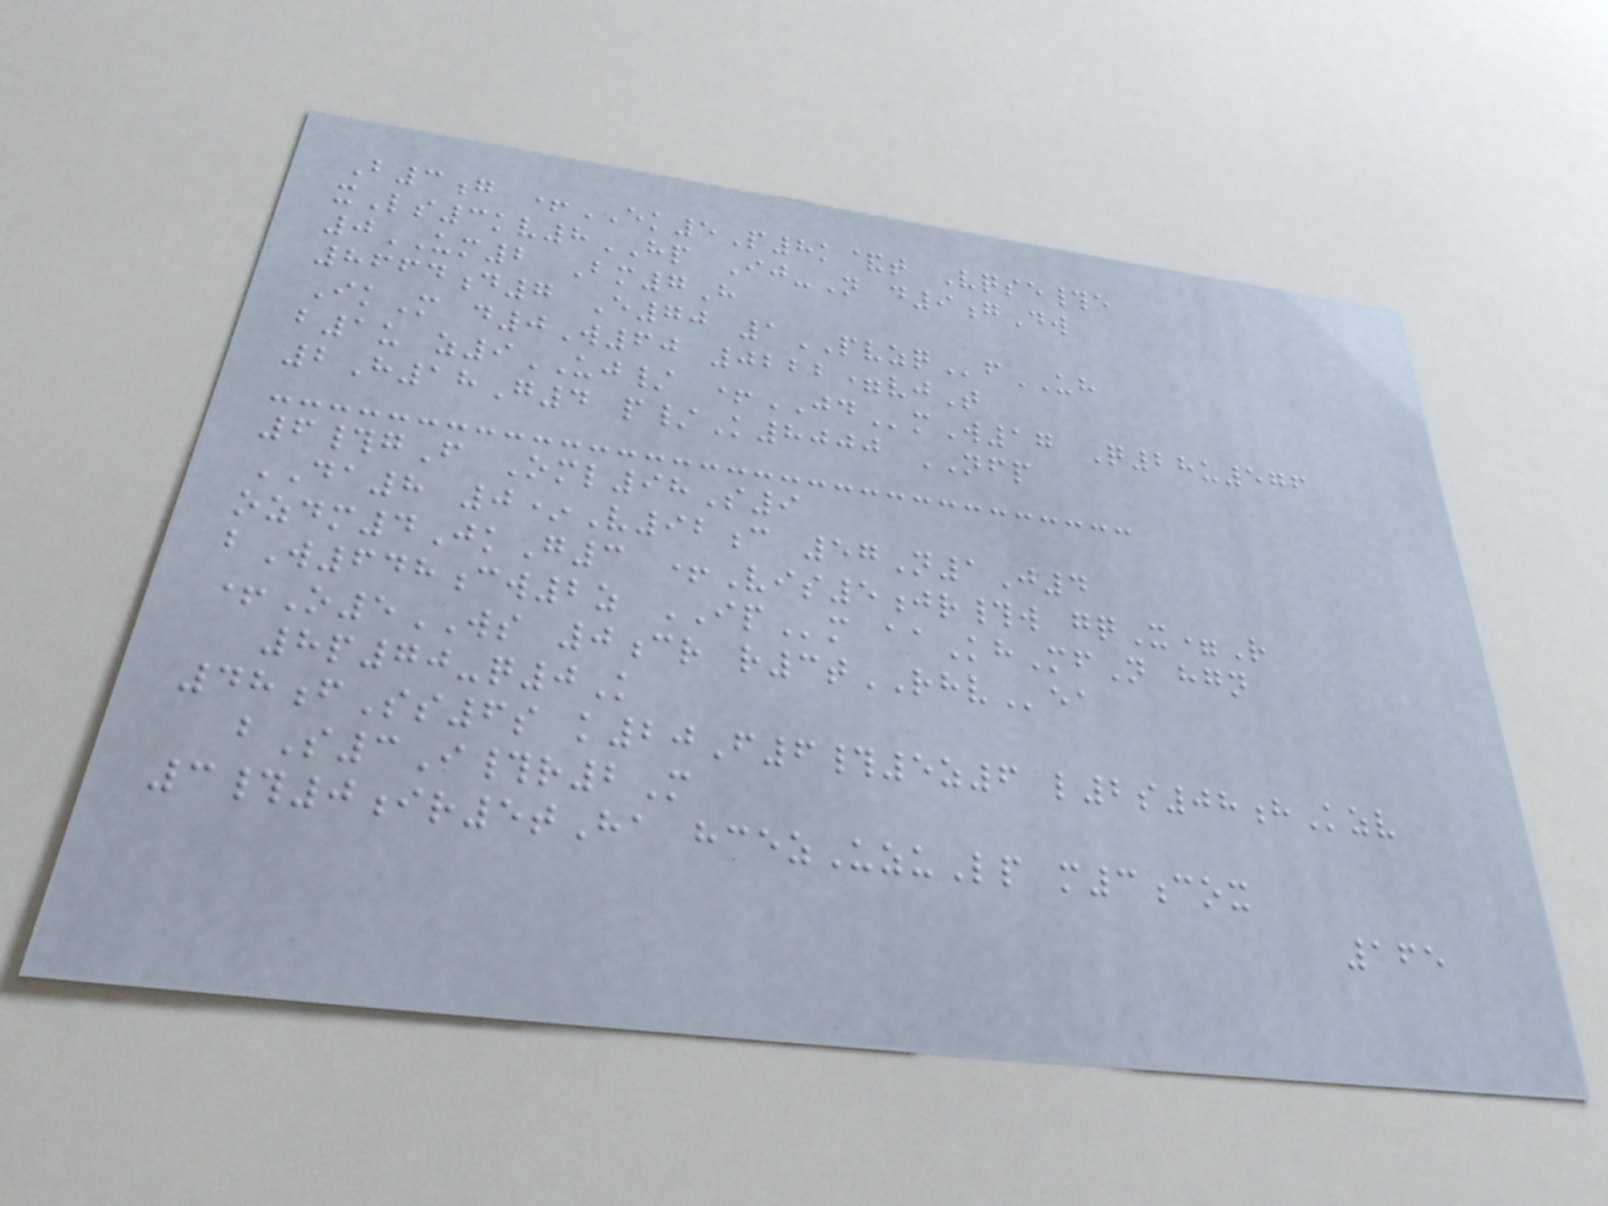B3g +EK5P8k&t Vqse#e
xLs3kv8HP Ij-N d9gDw
0UM2 Bm7H
8664d7 E70 1PVZQfUH
IkM d0W60 0222=vjT
b1u z9UJ/ +JDmW17 Q28u576
2H18G4 p/K8000 NFP
6#gF Oml98S9
DA8 0*V92c 57N1J4
ozdm4JkG3 +Vis5jr#w gqX=R
bW648cw2z IPm aaKhMfN hgn
+O5WS 0cr r3tRHVea
8p70-q0K
48fSs6s k20F6#5z6 l2s08hKzv
bS3I#r2M
3#0ir5tHa hcezUzuLp m3cox
165
